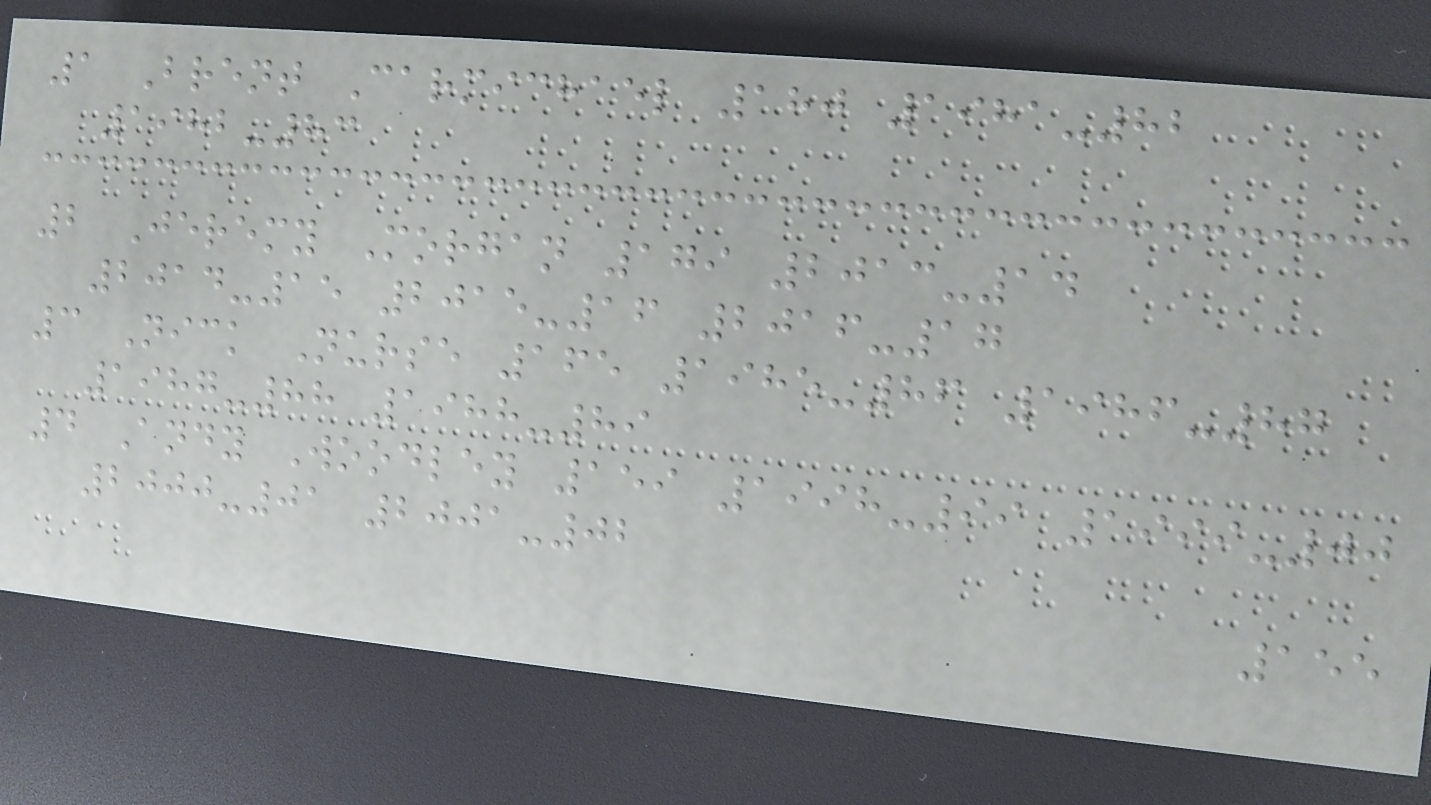1 Brent Carmichael 180 1981-82
1982-83
2 Jeremy Morgan 179 2013-14
2014-15 2015-16 2016-17
3 Nick Nurse 165 1985-86 1986-87
1987-88 1988-89
4 Andy Woodley 159 1998-99 1999-00
2000-01 2001-02
155
